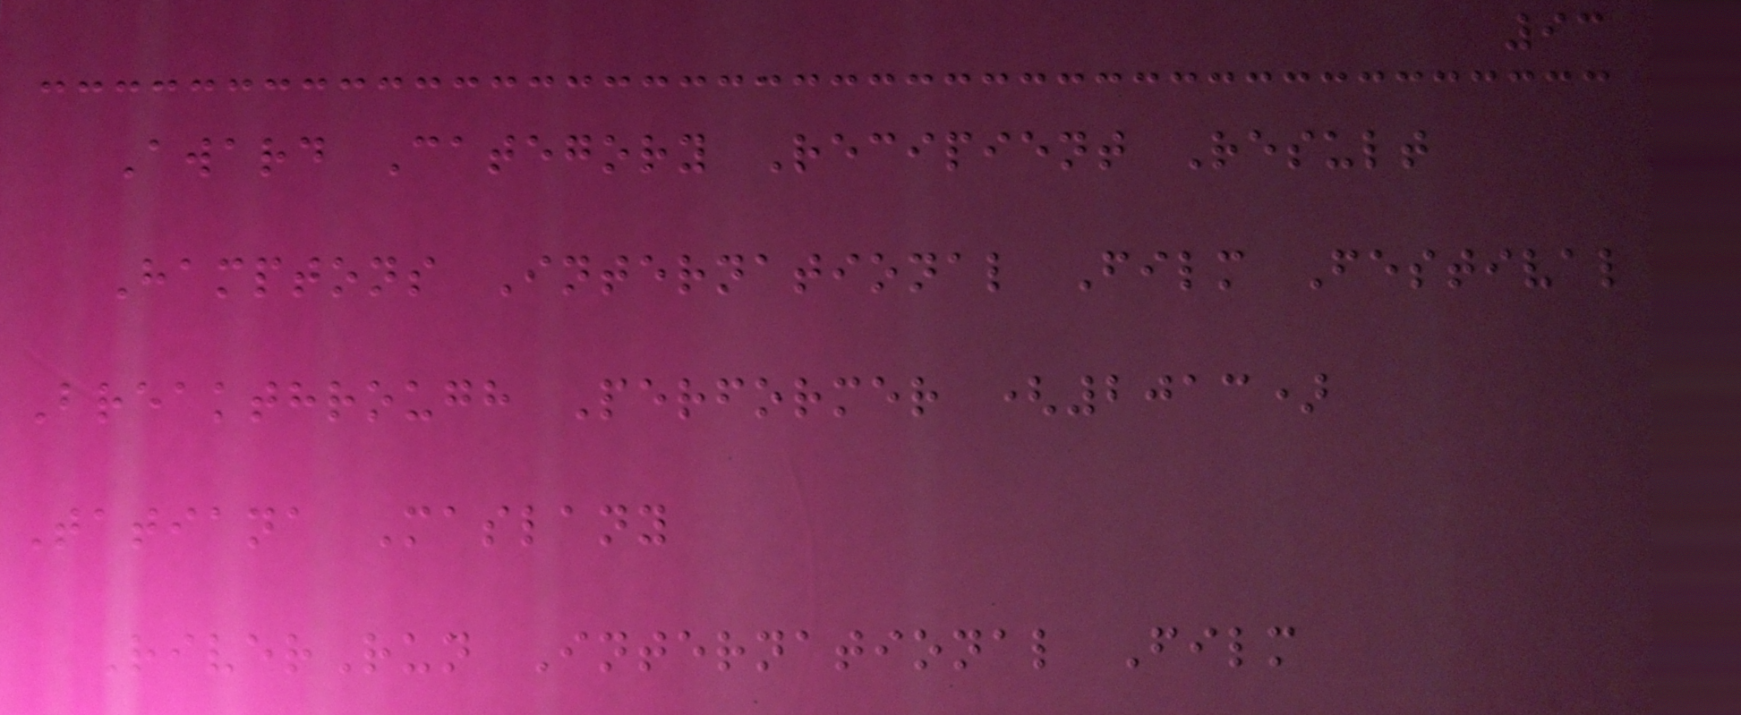93
Award Category Recipient Result
Hamptons International Film Festival
Breakthrough Performer (2013)
Tatiana Maslany
RiverRun International Film
